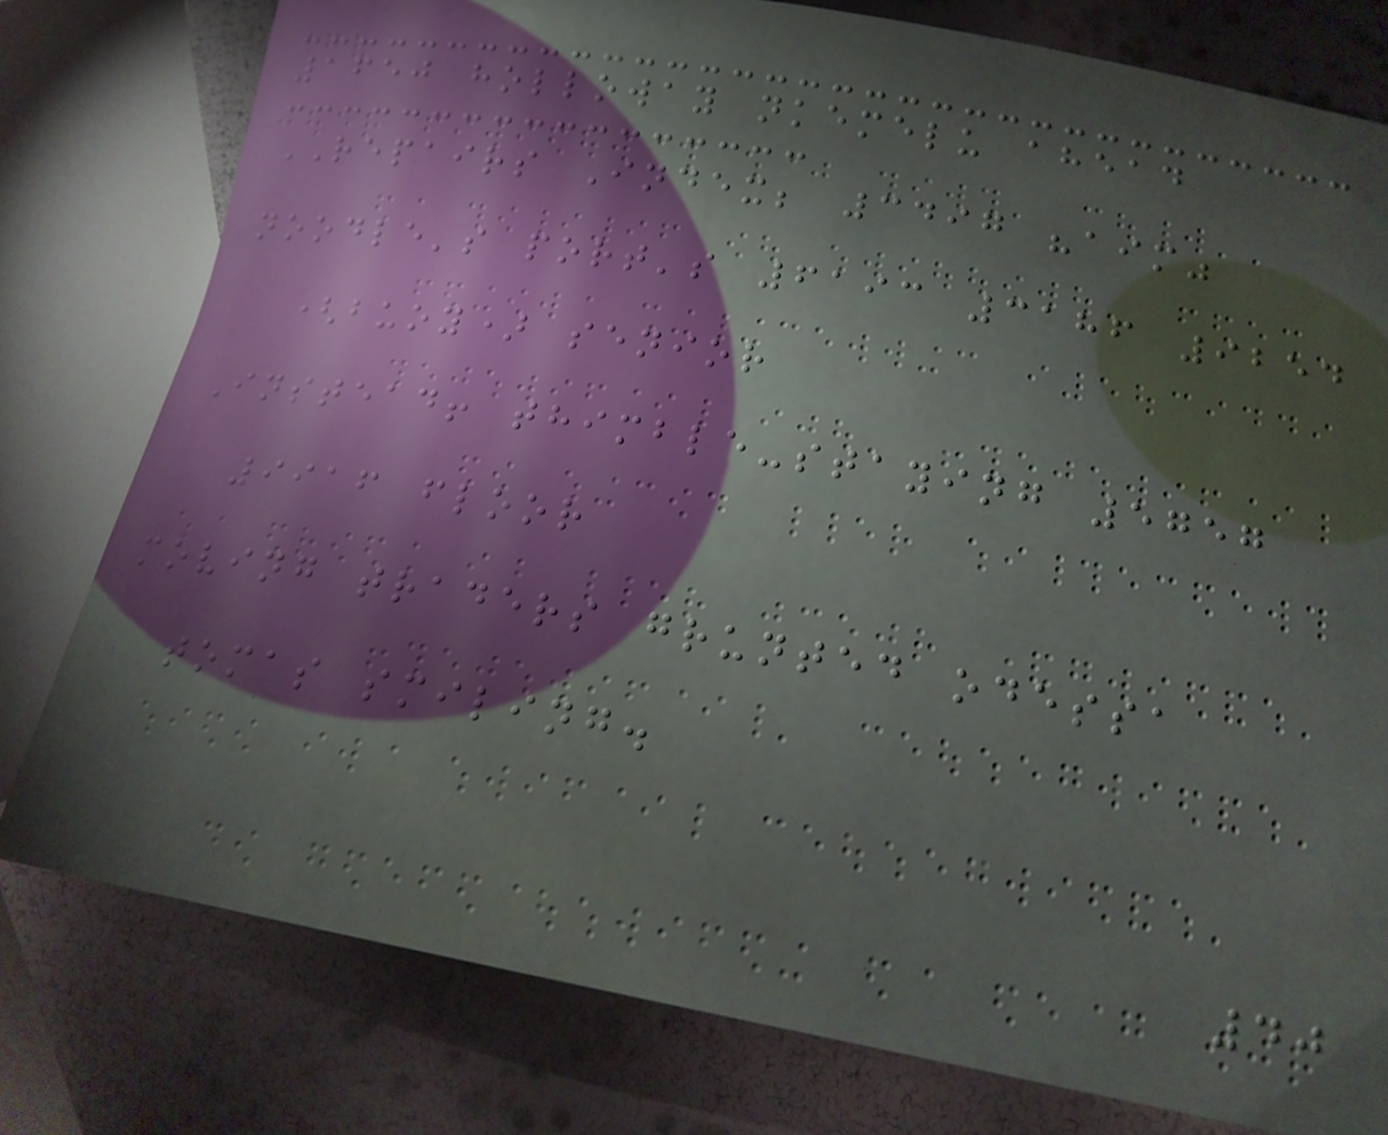1650 holloway nkemelu ahead
REPAIRS Index; 3497 "aim"
noodle's port's 6193 3186 9254
(buoy) senior
Instead! thimble-staying 5757
9916 floor
moving traders grunted odessa
tomas smiling.
40
